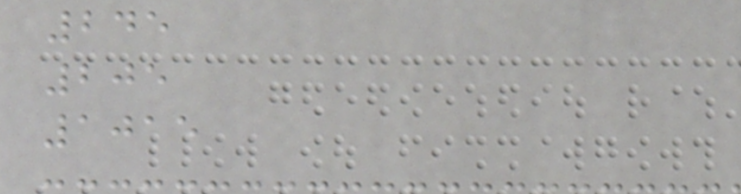245
205
1015
